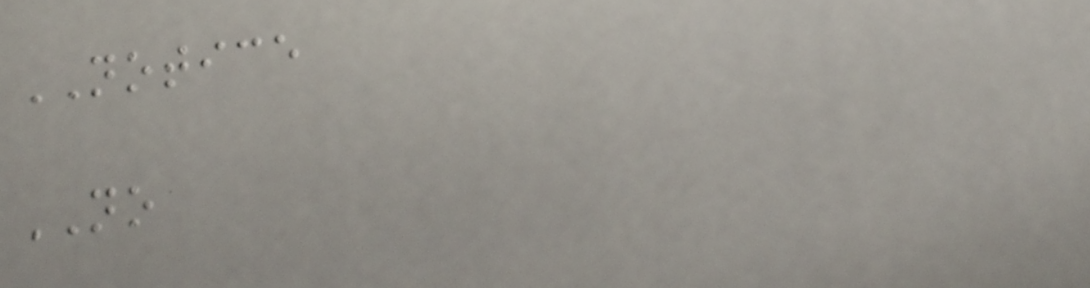NOTICE
NO
